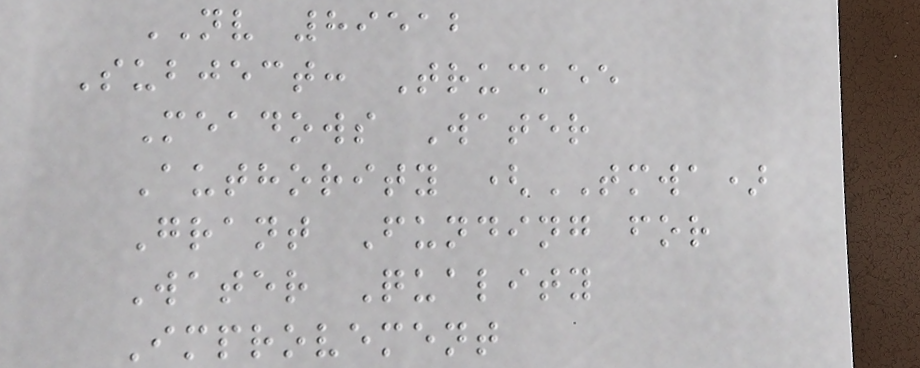NV 89512
Subject: Truckee
Meadows Water
Authority (TMWA)
Grant Funding for
Water Quality
Improvement
